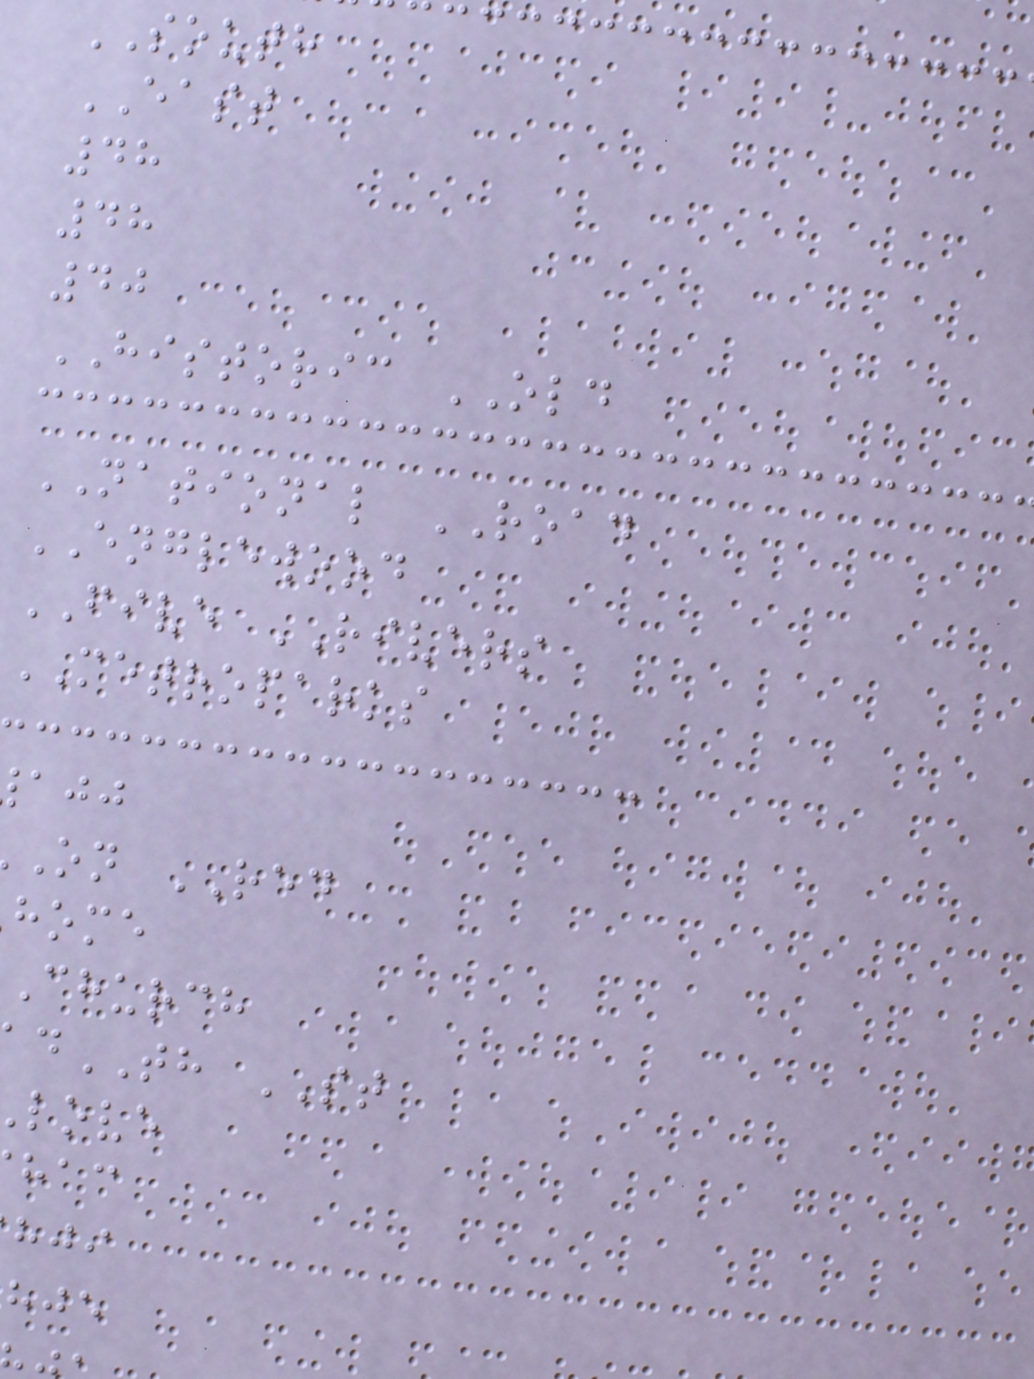SOUTH
EAST
48
48
40
HISTORIC OLD
NATIONAL ROAD
ENGLEWOOD
FIVE RIVERS
METROPARKS
on RED
home
church
TH ST
love
